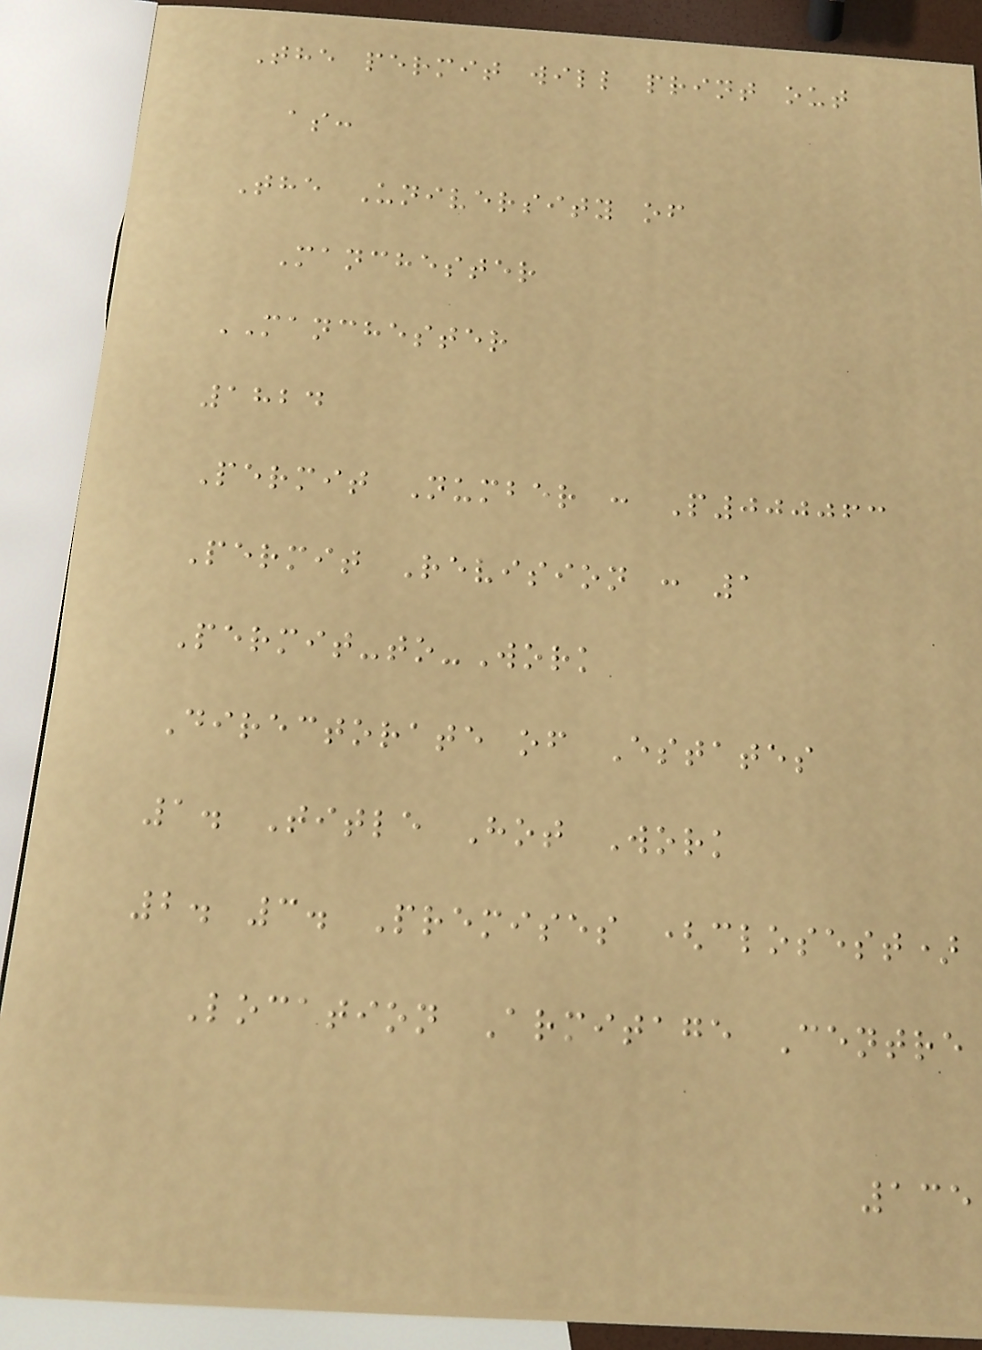The permit will print out
as:
The University of
Manchester
MANCHESTER
1824
Permit Number : P000063
Permit Revision : 1
Permit-to-Work
Directorate of Estates
1. Title Hot Work
2. 3. Premises (closest)
Location Armitage Centre
135
